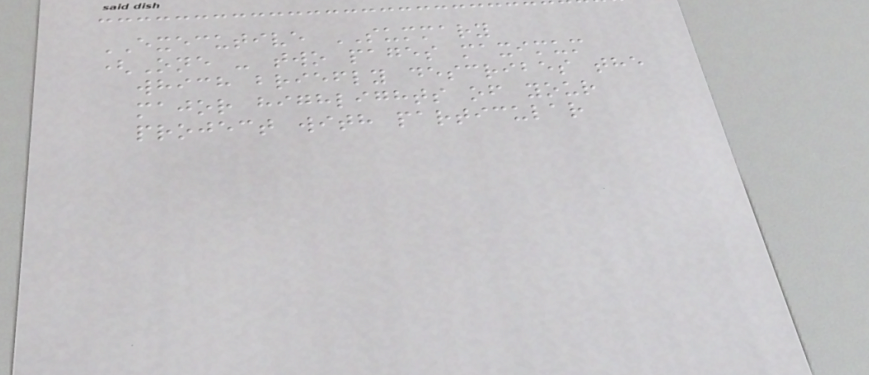EXECUTIVE SUMMARY
(One - two pages maximum
which briefly describes the
major highlights of your
project with particular
